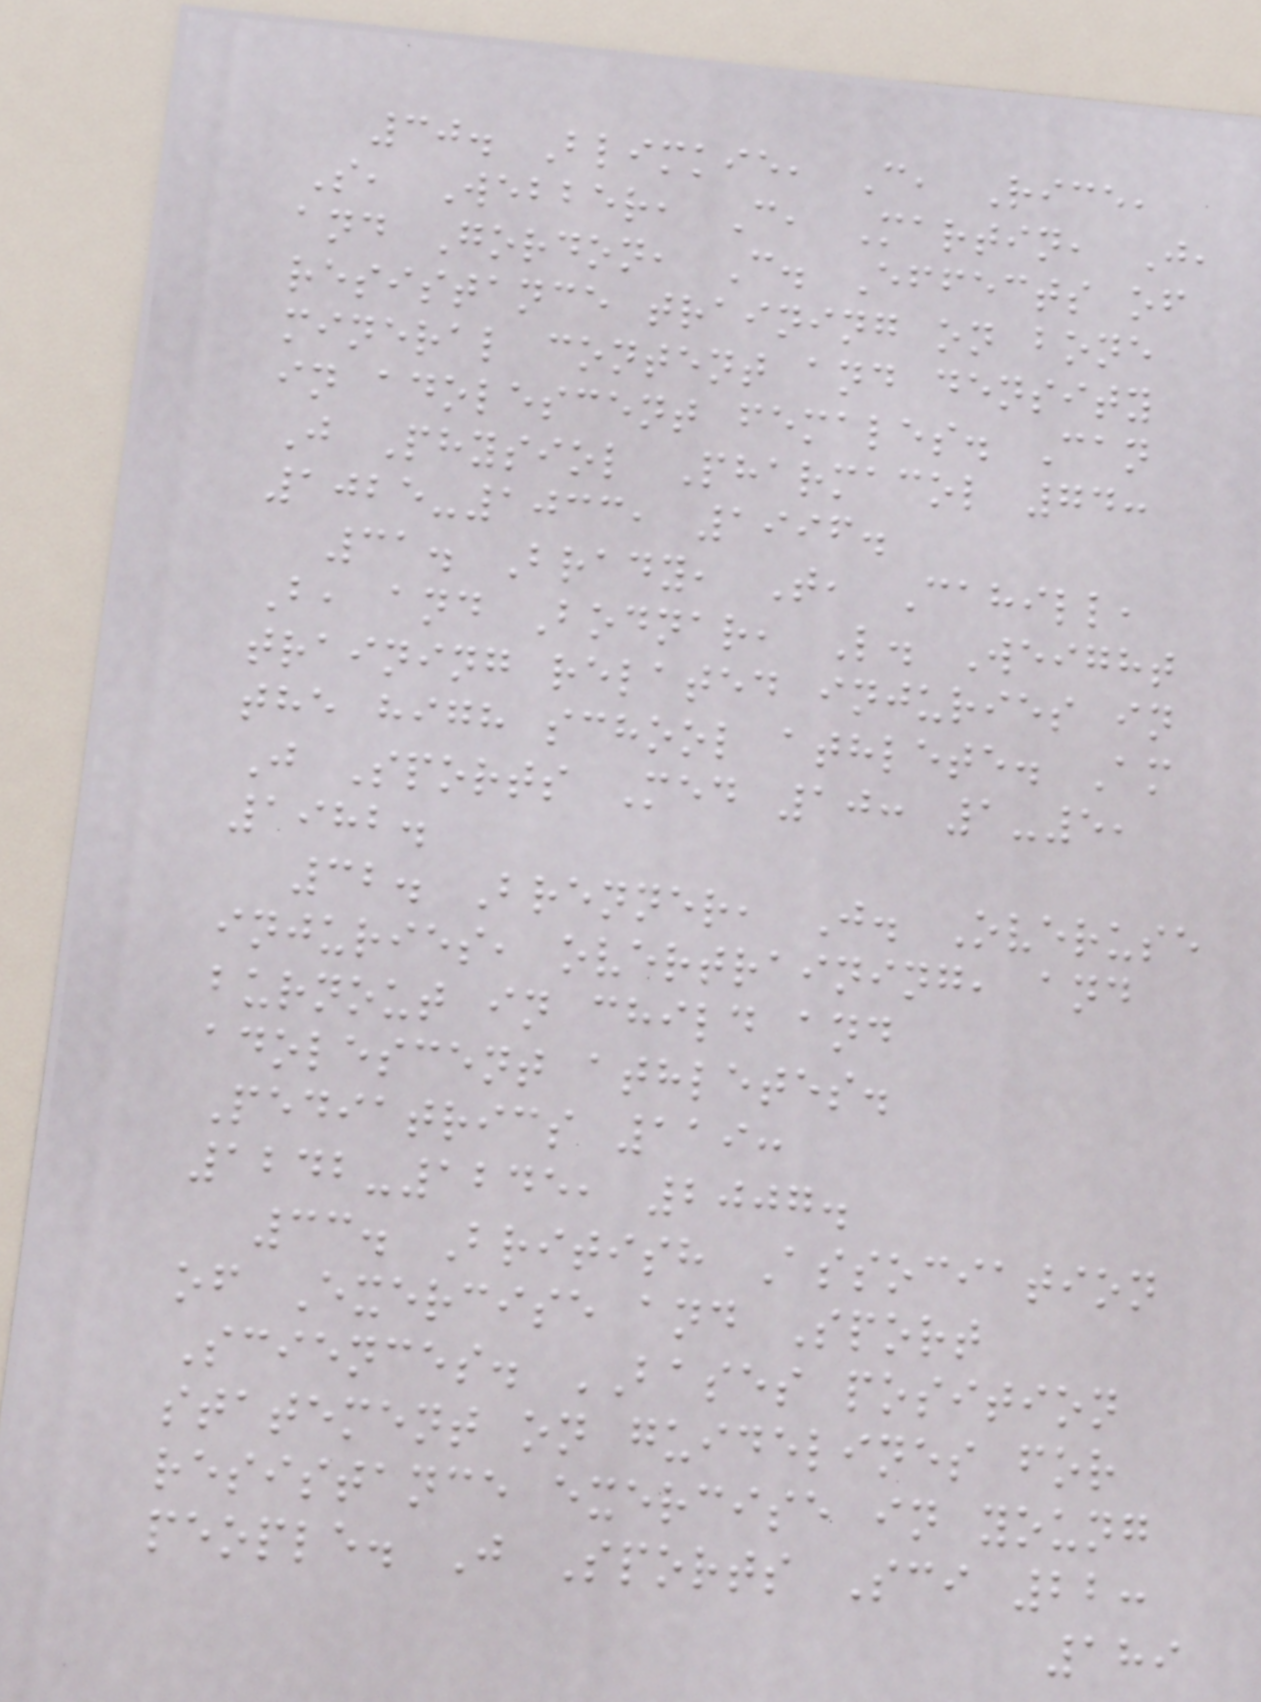30. Blimkie, C, Rice,
S, Webber, C, Martin, J,
and Gordon, C. Effects of
resistance training on bone
mineral content and density
in adolescent females. Can
J Physiol Pharmacol 74:
1025-1033, 1996.
31. Brady, T, Cahill,
B, and Bodnar, L. Weight
training related injuries in
the high school athlete. Am
J Sports Med 10: 1-5,
1982.
32. Brenner, J. Overuse
injuries, overtraining, and
burnout in child and
adolescent athletes.
Pediatrics 119:
1242-1245, 2007.
33. British Association
of Exercise and Sport
Sciences. BASES position
statement on guidelines for
resistance exercise in young
people. J Sports Sci 22:
189
